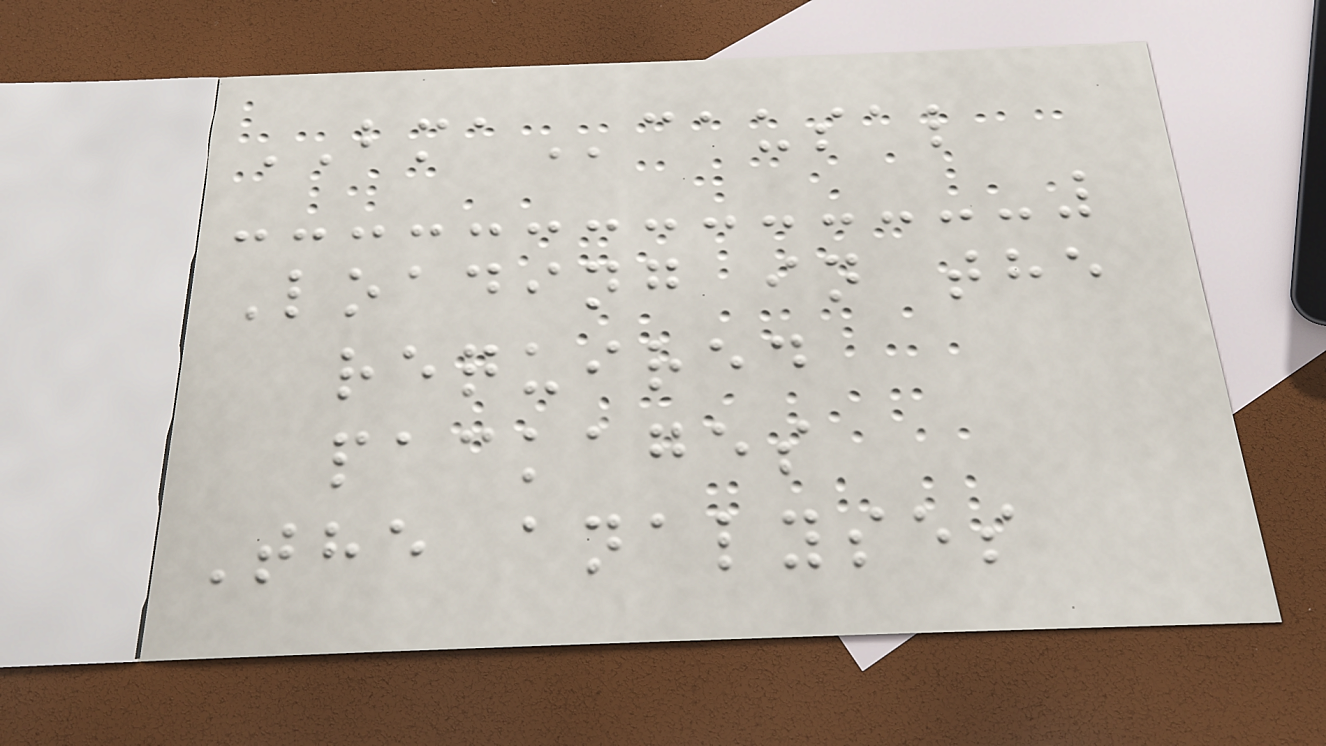BMAcausal
Loading in the
required
packages
The analyses
